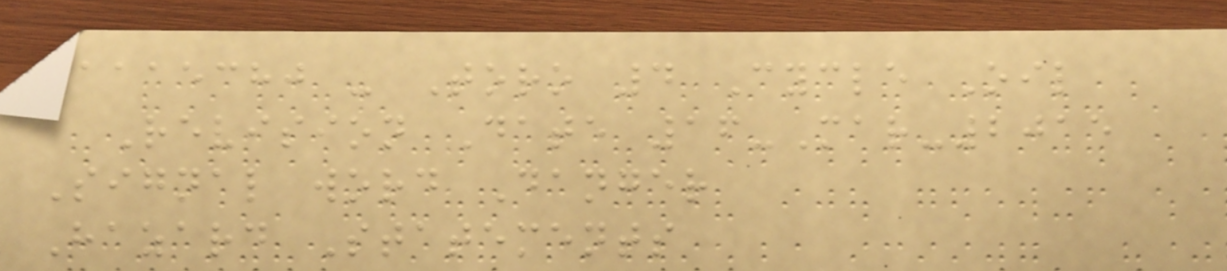1115380 - Toro 4 Cycle Oil
Revision Date 16-Mar-2015
Signal word Danger
Hazard Statements
